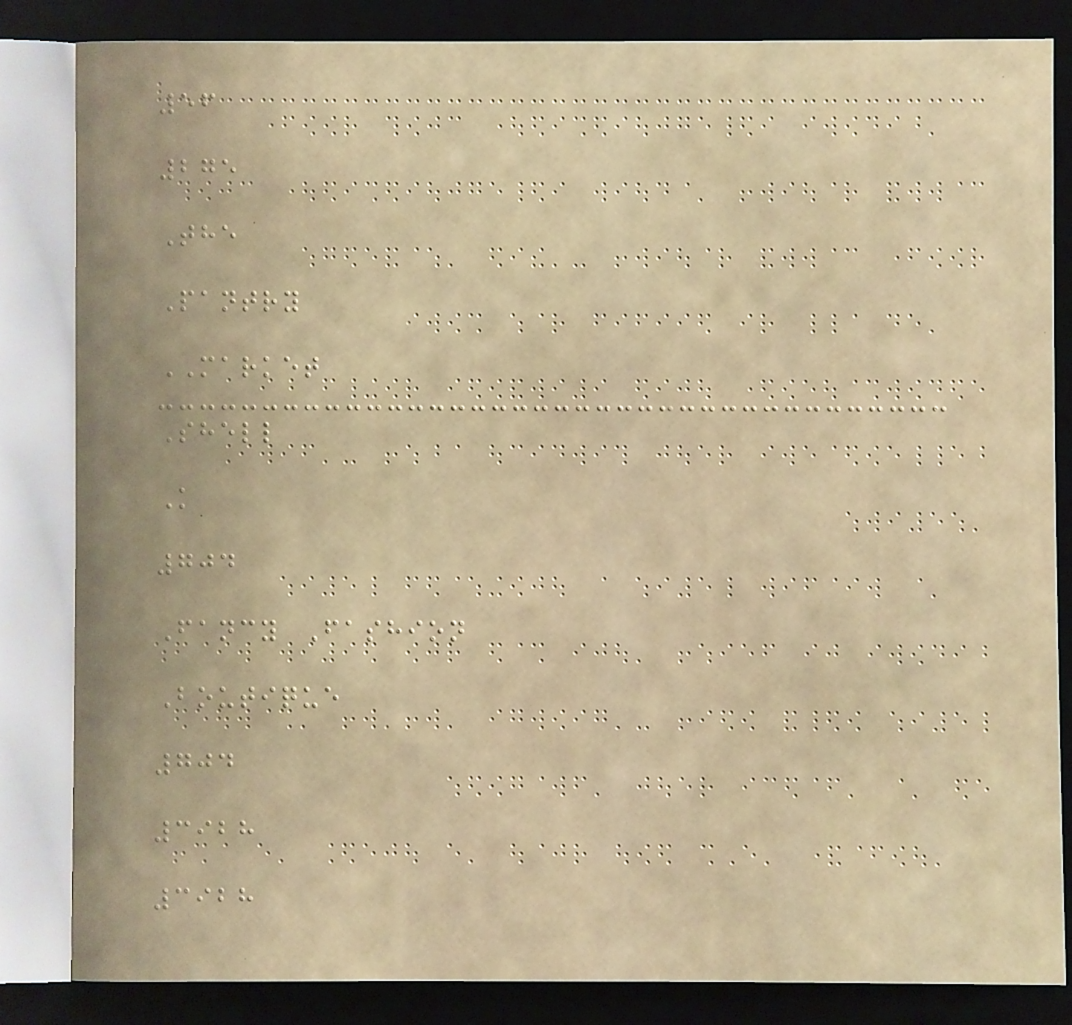56
275
The
Pantry
MARKET
Shell
K
704
Fancy Fashion
Boutique
704
3928
3928
